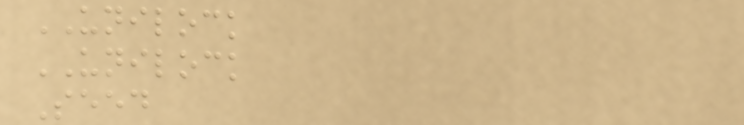UNILOCK
UNILOCK
Seed
